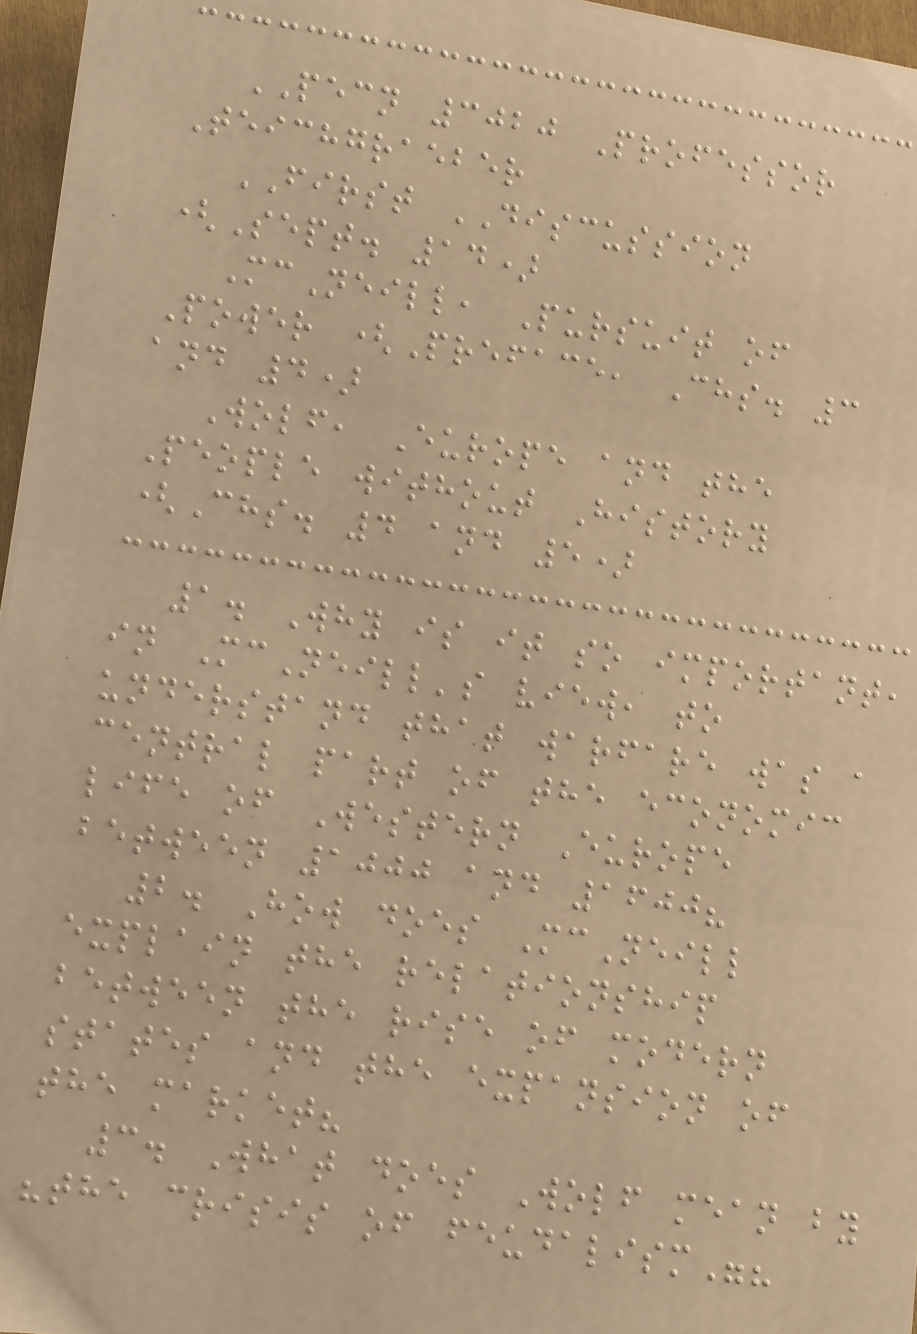PECN 3020 Professor
Teichgraeber
FIRST DISCUSSION
(Sept. 14)
McNeill, Pursuit of
Power (Preface, Chs. 3
and 4)
Wolf, Europe and the
People without History
(Chs. 4 and 5)
1. Why is it so important,
in McNeill's view, to
understand that warfare was a
central part of the economic
life of Western Europe
between 1000 and 1600?
2. How does McNeill
explain the relationship
between the rise of modern
states and the expansion of
the market?
3. What does Wolf mean by
"the crisis of feudalism"?
